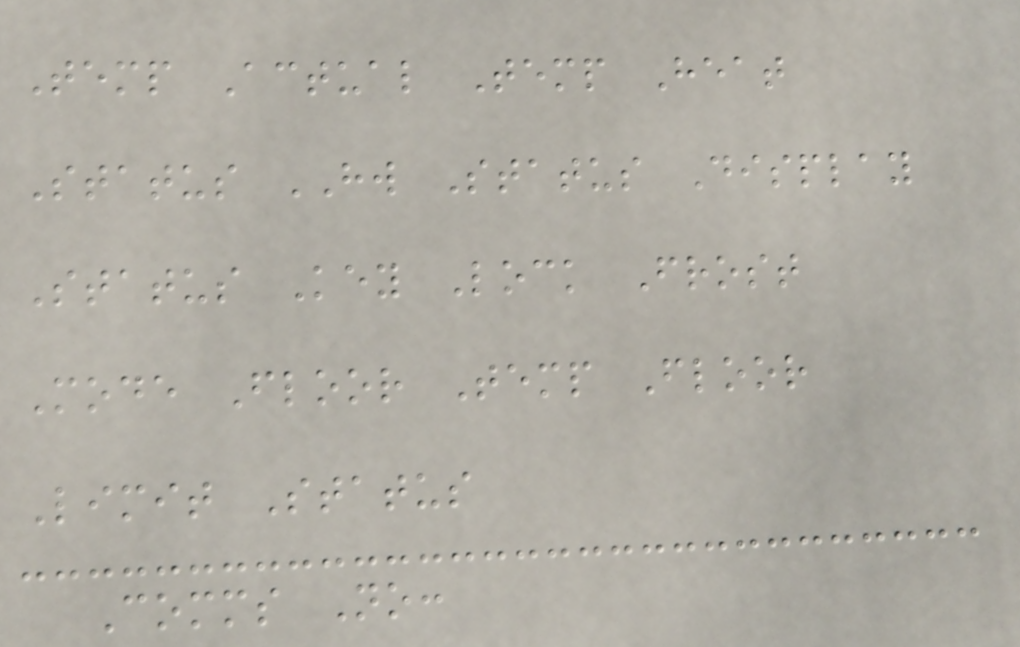Temp Actual Temp Heat
Status HW Status Display
Status Key Lock Frost
Mode Floor Temp Floor
Limit Status
Comms No:
